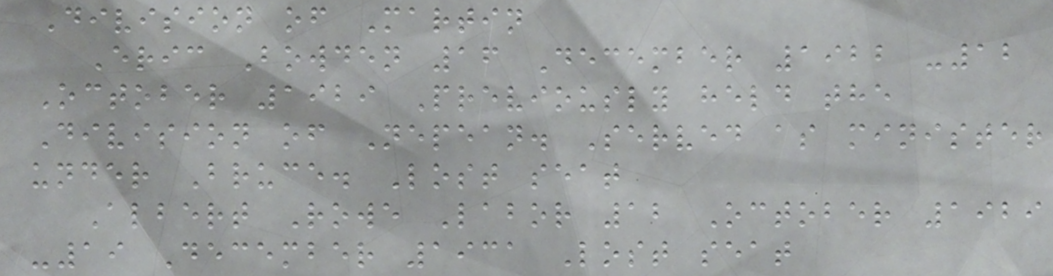Division of Martin
Eric Bowden 16 December 1922 -12
October 1929 Previously held the
Division of Nepean. Served as minister
under Bruce. Lost seat
Albert Rowe Labor 12 October 1929
-19 December 1931 Lost seat
